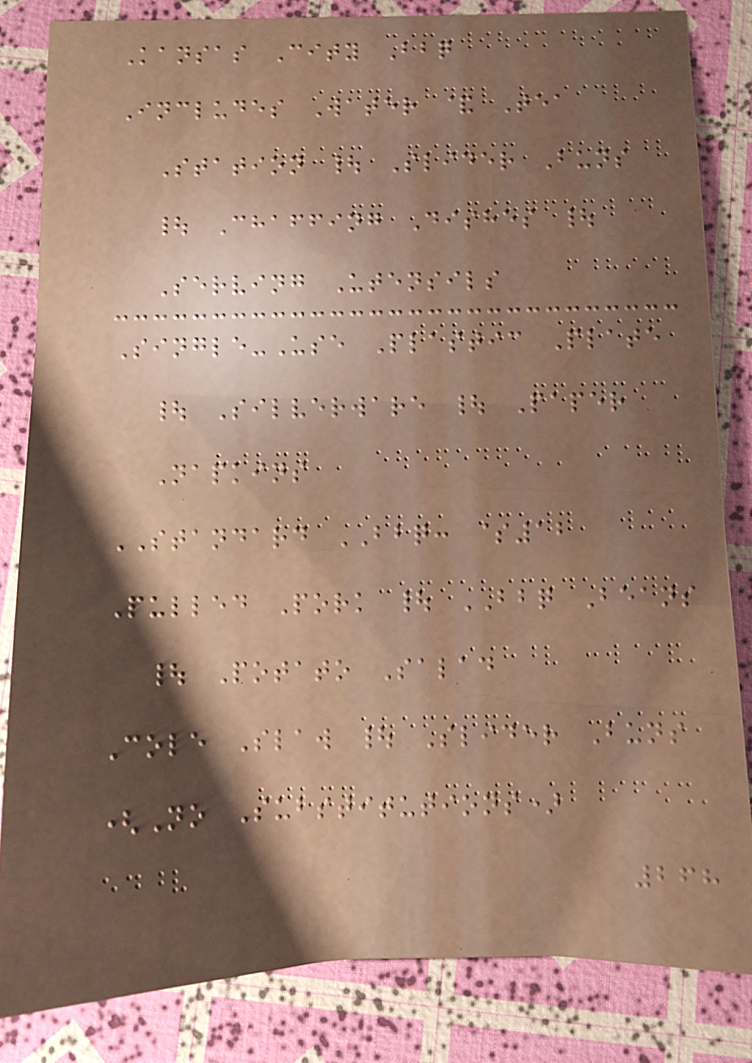Kansas City Bbq
Includes Water & Tea
Station | Slider Buns
| Chaffing Dishes |
Serving Utensils
Single-Use Plastic Plate
| Silverware | Paper
Napkins
STANDARD BBQ: $12
Pulled Pork | BBQ Beans
| Potato Salad
Cole Slaw | Slider Buns
(No Substitutions)
268
